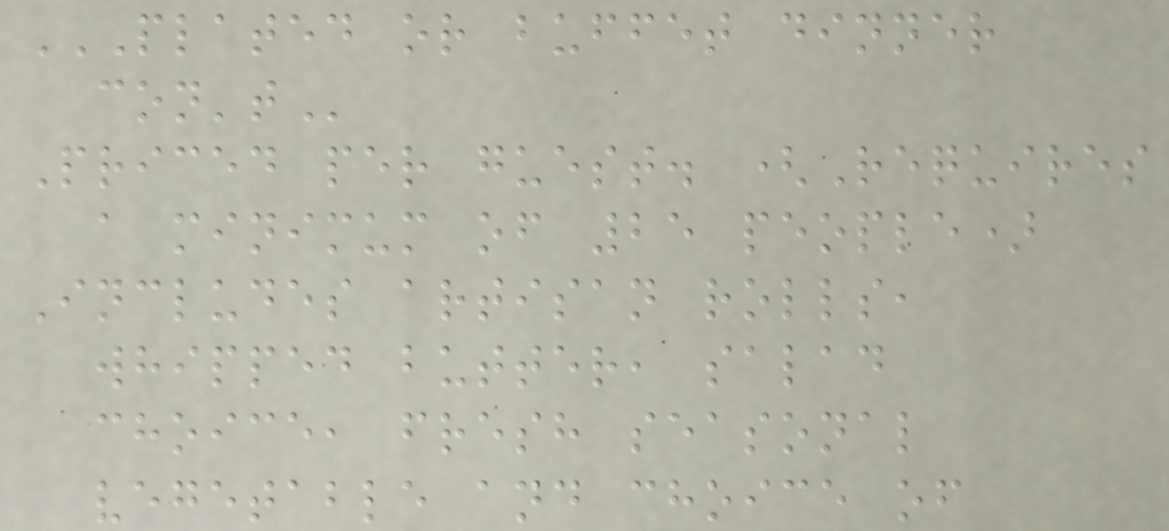PLATED OR BUFFET DINNER
CON'T
Priced per guest. (Requires
a minimum of 25 people)
Includes artisan rolls,
whipped butter, salad
choice, fresh seasonal
vegetable and choice of
